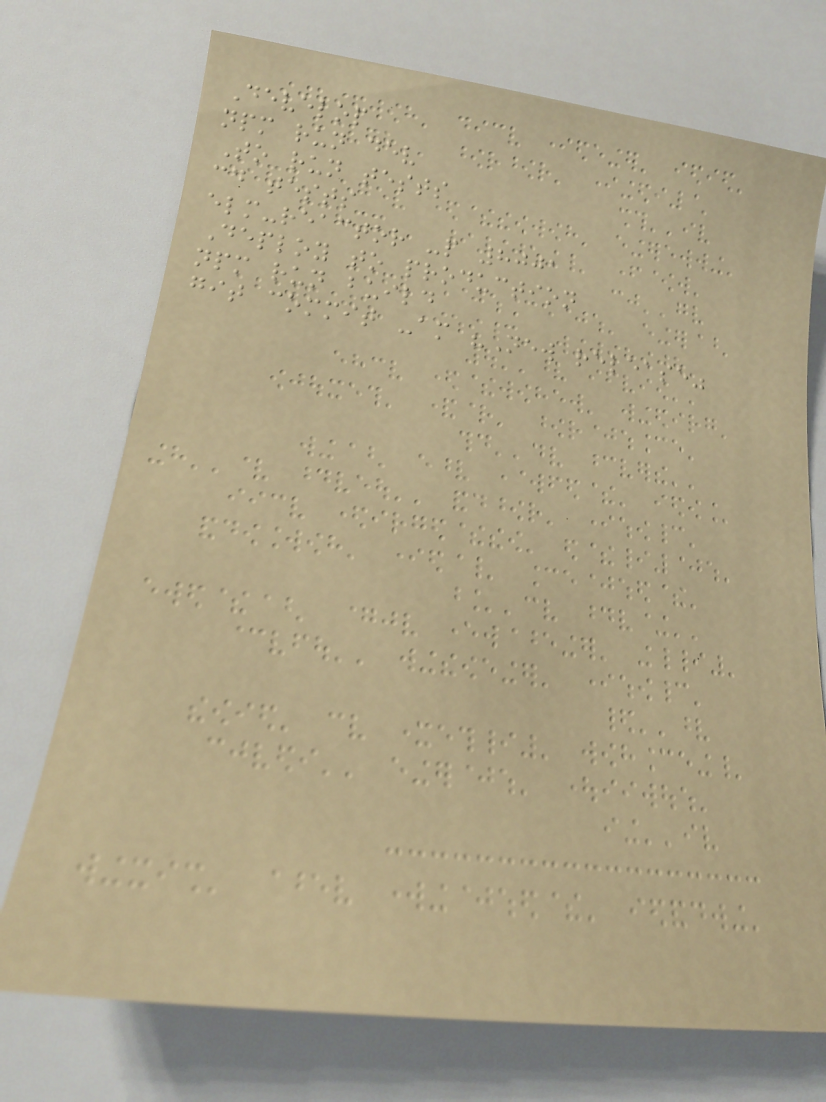Develop
npm run dev
To run tests
cd tests
elm-reactor -p 8001
Deploy to production
npm run build
git commit -am "New release"
